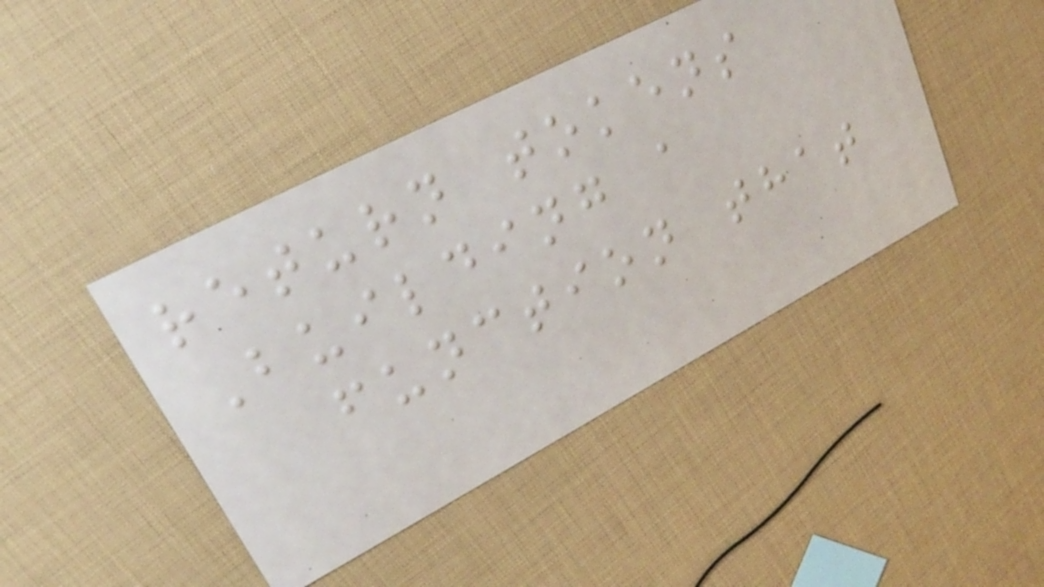return tokens
Building a
function that
